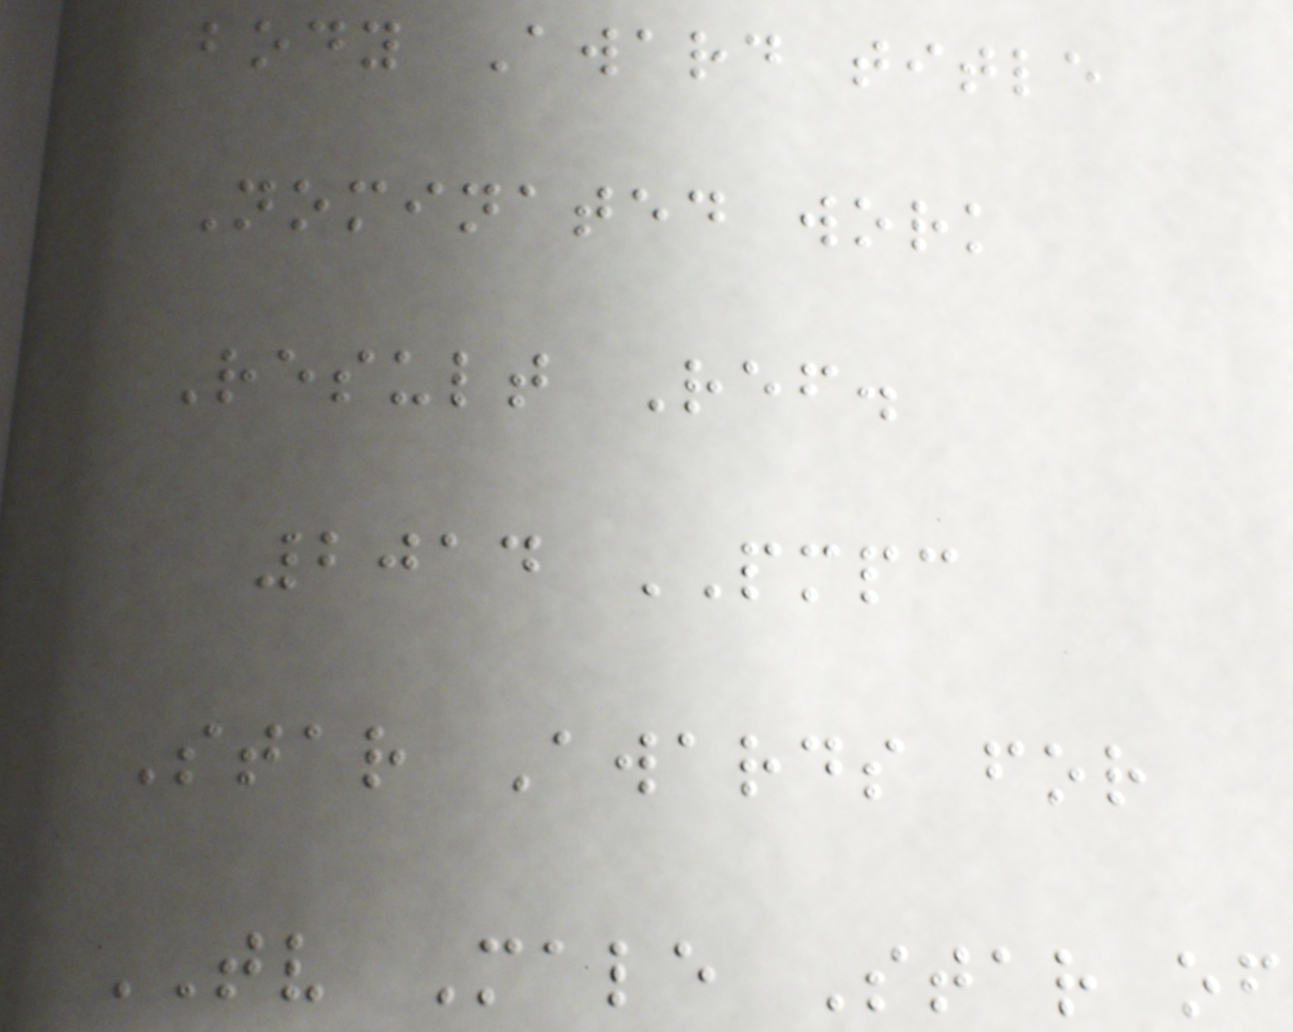body Award title
Nominated work
Result Ref.
2014 PMPC
Star Awards for
TV Male Star of
